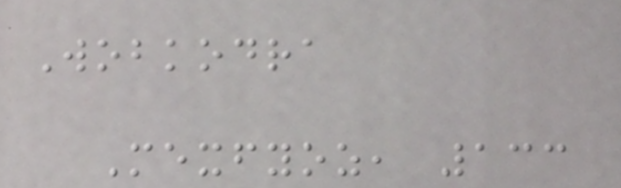Wobkodra
Mexfyoz, 133
